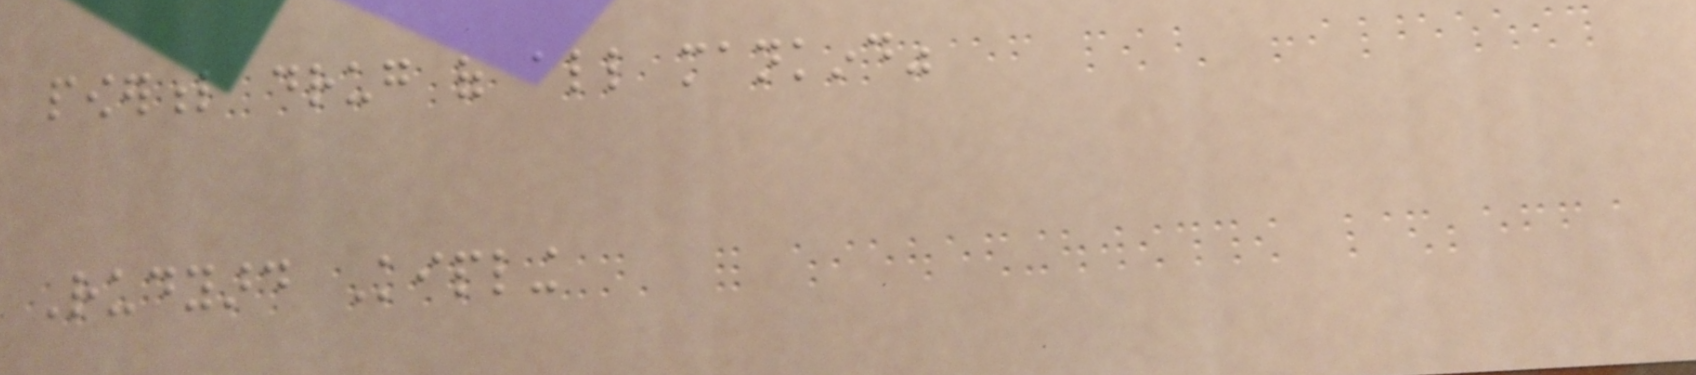powerful drug of all mankind"
Rudyard Kipling
